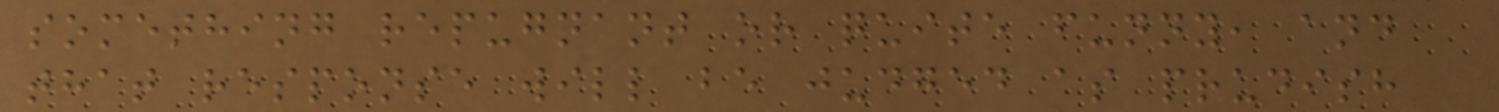something repugnant or quite funny, and
that response will be judged as prudish
